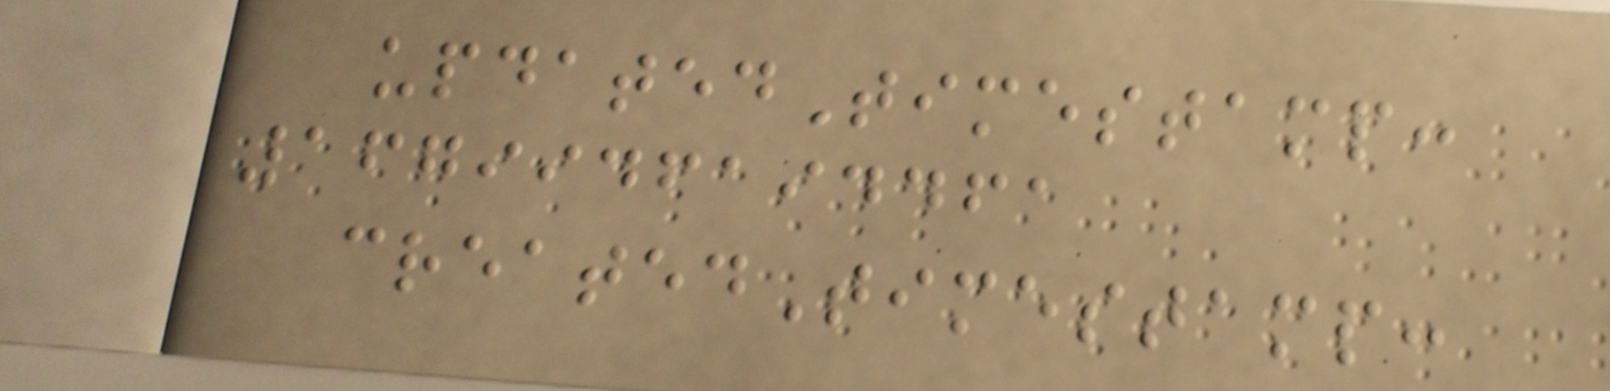updatedTimestamp:
1679946194461
createdTimestamp:
